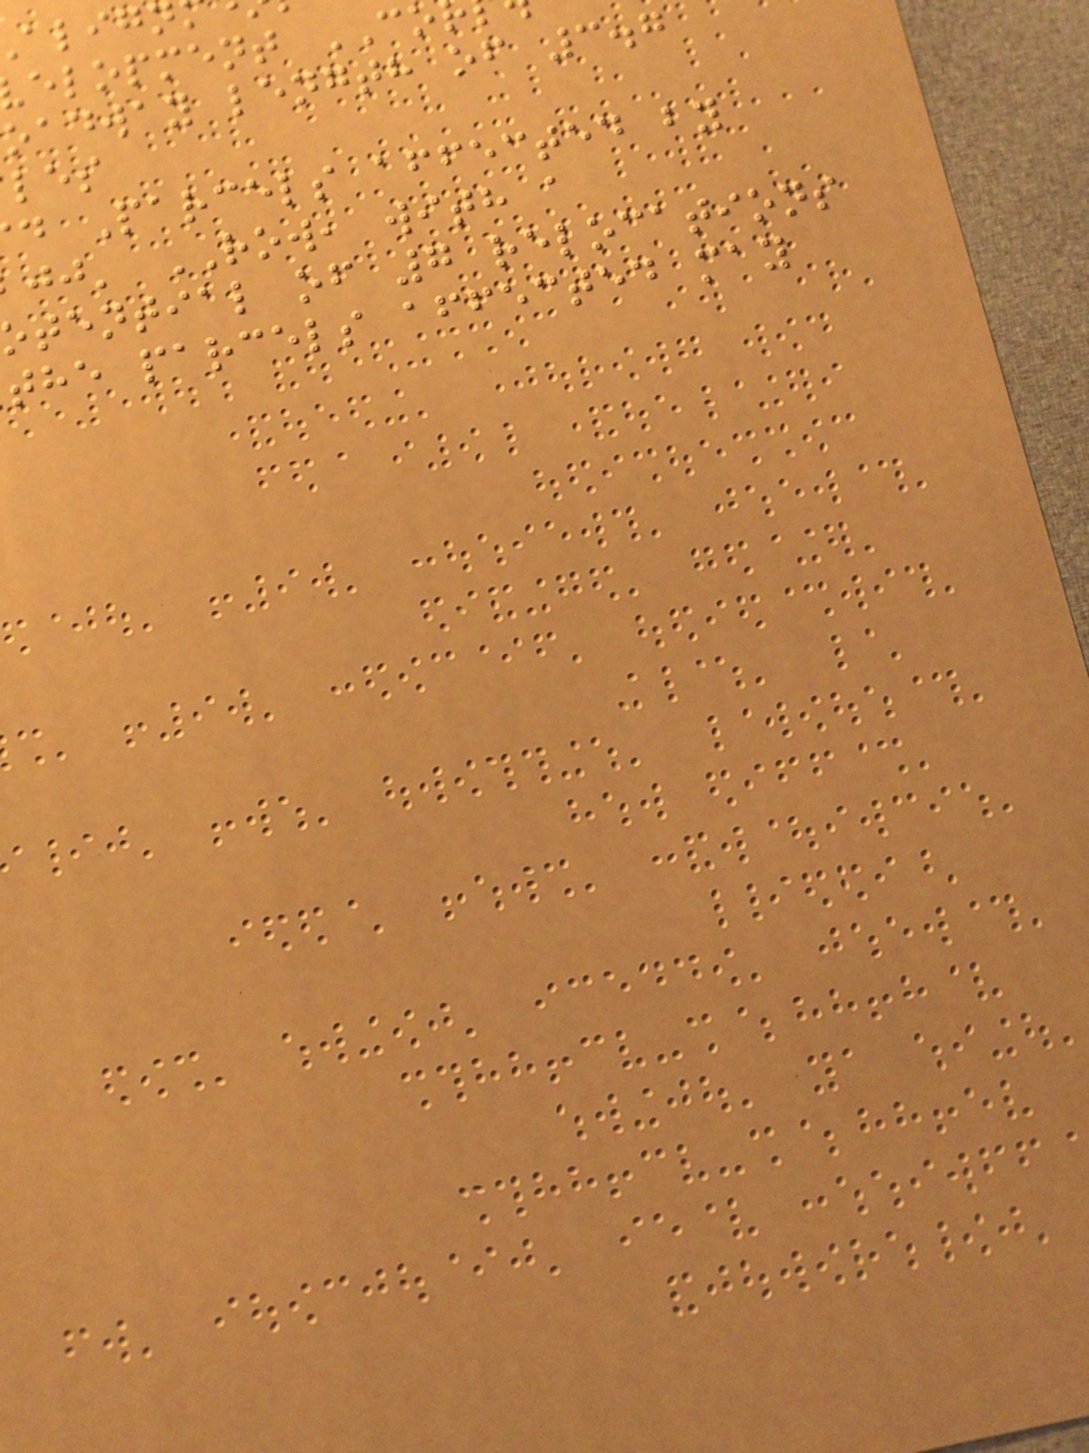elopment CO
oadway length of 3.7
d Parcels affected by
jj' ROW, with a
tential of 7 relocations
the parcels affected may
